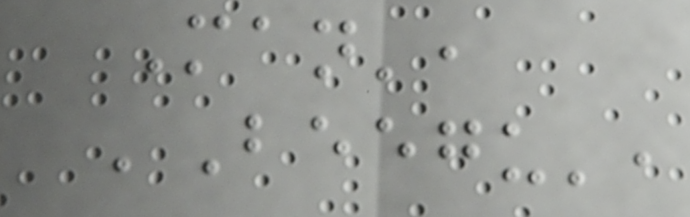Man',
'Beegu',
